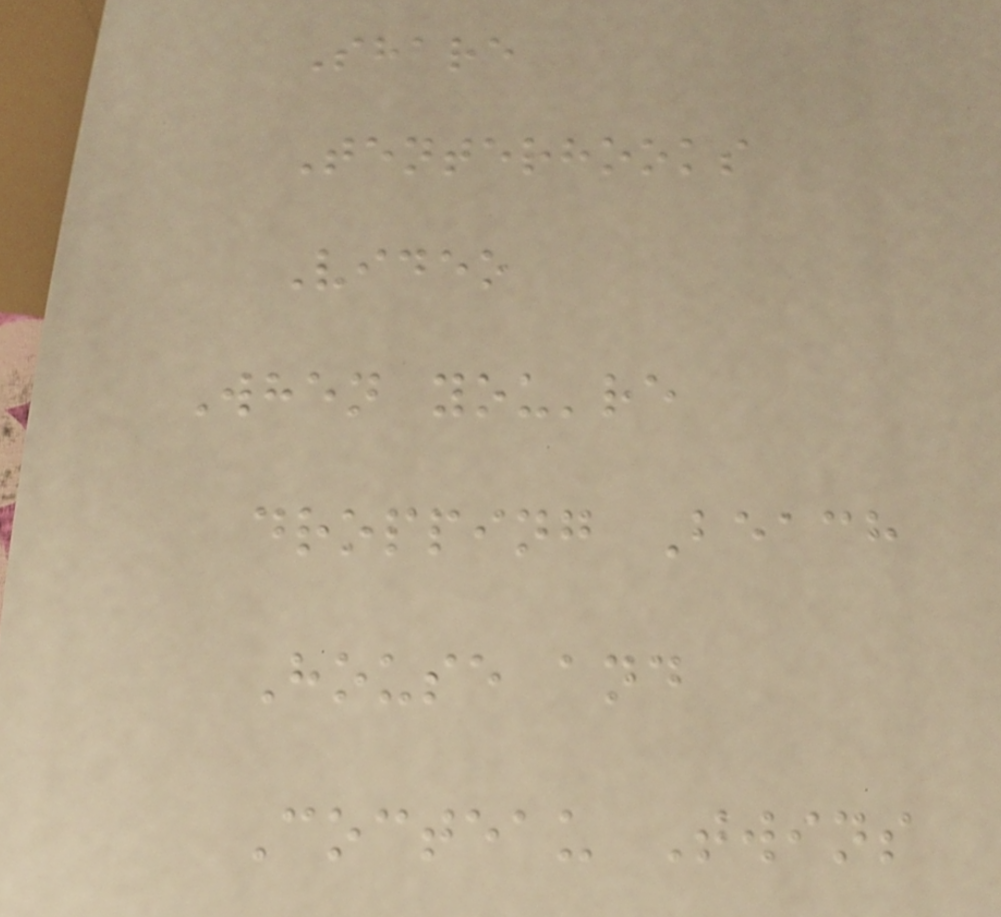Share
Tenterhooks
Video
When you're
dropping Beach
House and
Cocteau Twins
